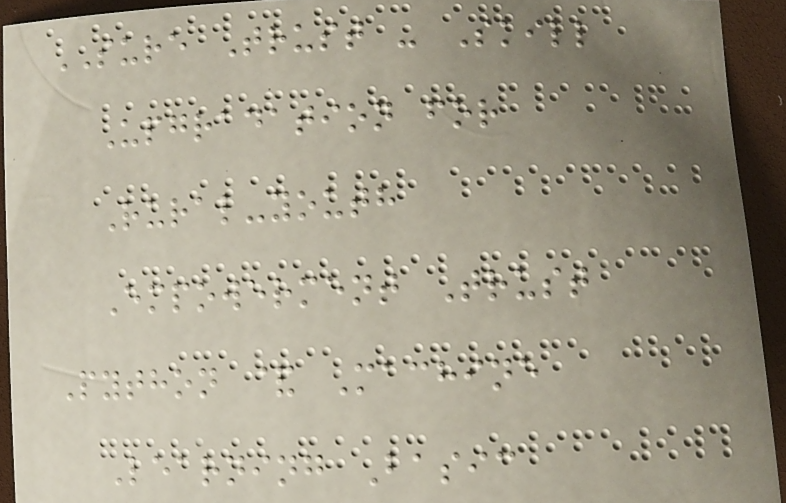SURE Trust - Skill
Upgradation for
Rural-youth
Empowerment Trust
Python & Machine
Learning Basic
